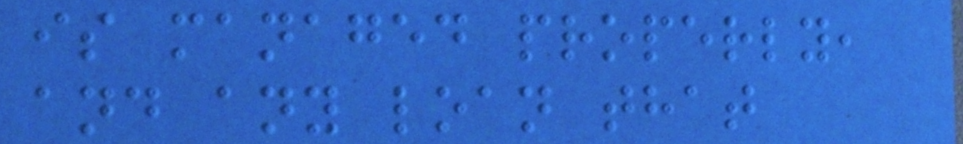is managed properly,
and any loan that
